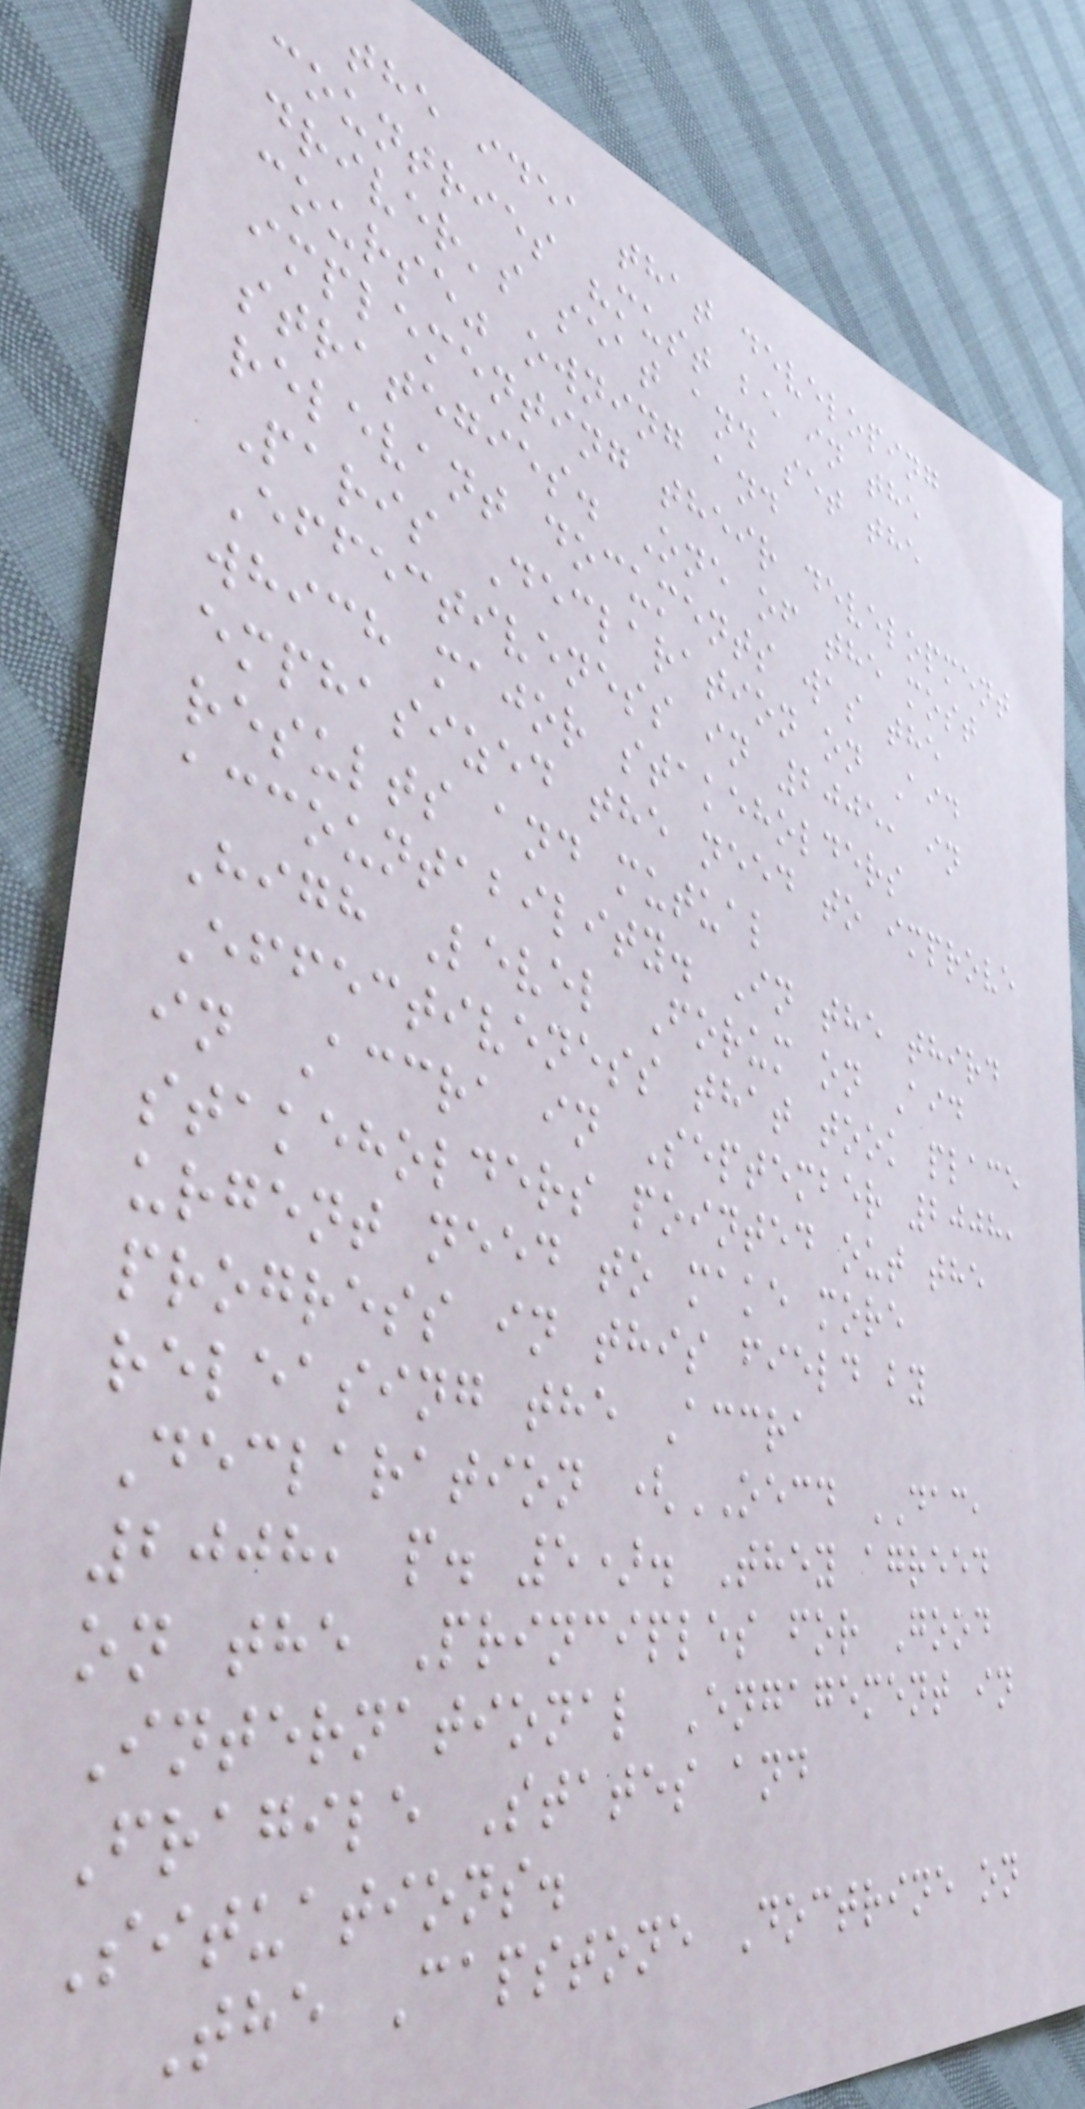the idea that developing
countries "must be in the
driver's seat and set the
course" owning and
implementing their development
strategies. One of the most
relevant documents was the
Paris Declaration on Aid
Effectiveness in 2005, in
which major stakeholders
emphasized the need to improve
results and mutual
accountability. In the third
High Level Forum on Aid
Effectiveness that took place
in Accra in September 2008,
stakeholders pointed out the
urgent need to make more
progress in this field by
releasing the Accra
Declaration (OECD DAC,
2008, p. 5). They agreed
on the Principles for Good
International Engagement in
Fragile States and
Situations.
The Capstone Doctrine on
